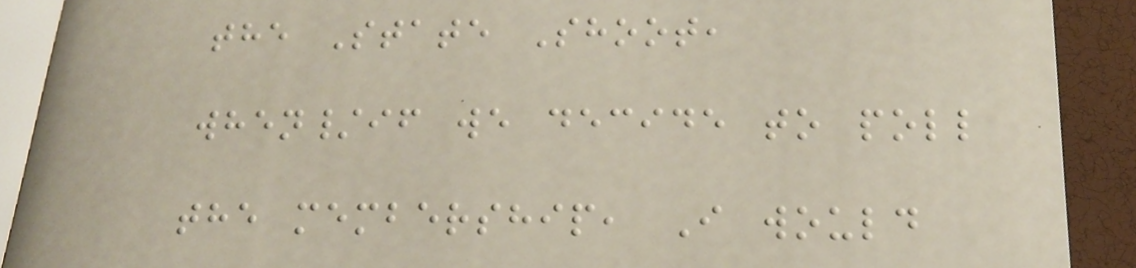the State Shoot,
when/if we decide to poll
the membership, I would
